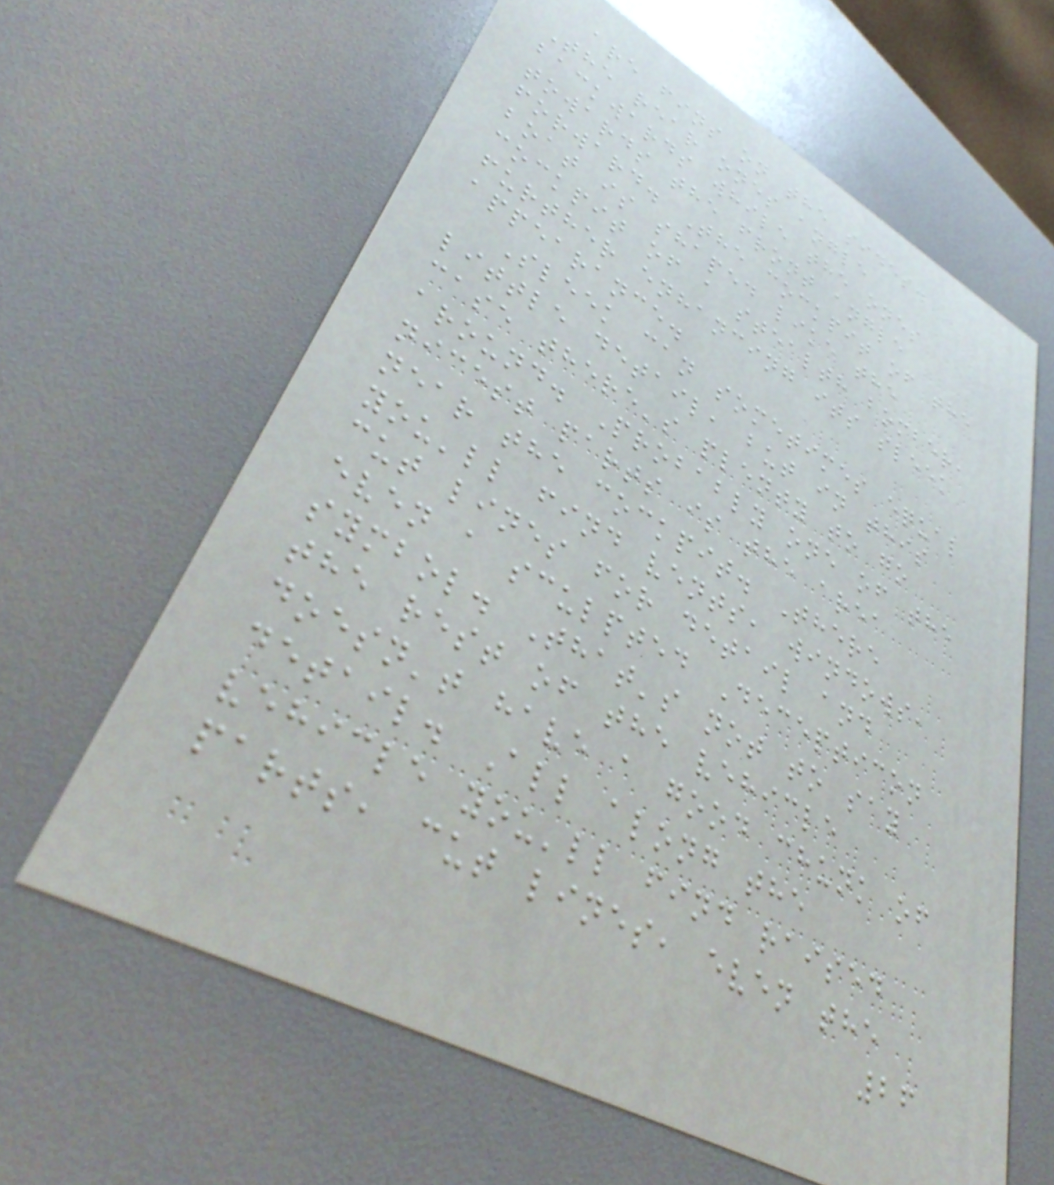are fins on the sides.
The rear ones angle
backwards while the ones
towards the front angle
forward. The cockpit of the
boat is shaped like the
cockpit of a stealth bomber,
further enhancing its sleek
appearance.
Sleek can sometimes equal
little detail, but in this
case there's plenty to go
around. Probably one of the
nicest parts is the area
near the cockpit. There
you'll find vents, windows,
cut lines for detail and
even a sculpted Decepticon
symbol. That's not to say
the rest of the vehicle
doesn't have a good chunk of
detail. All along the
vehicle you'll find raised
parts, cut lines, even the
26
